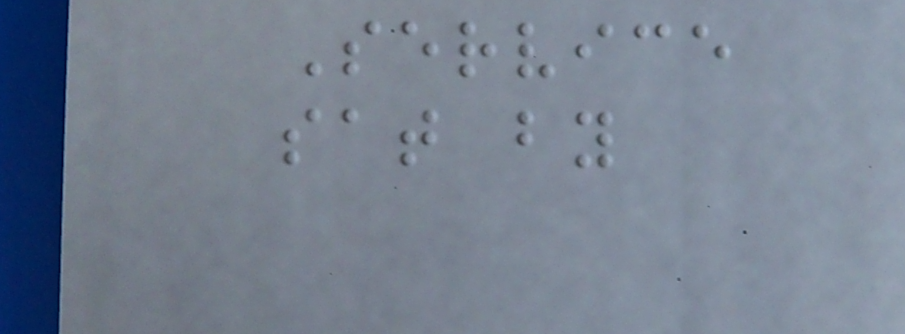Service
sat by
